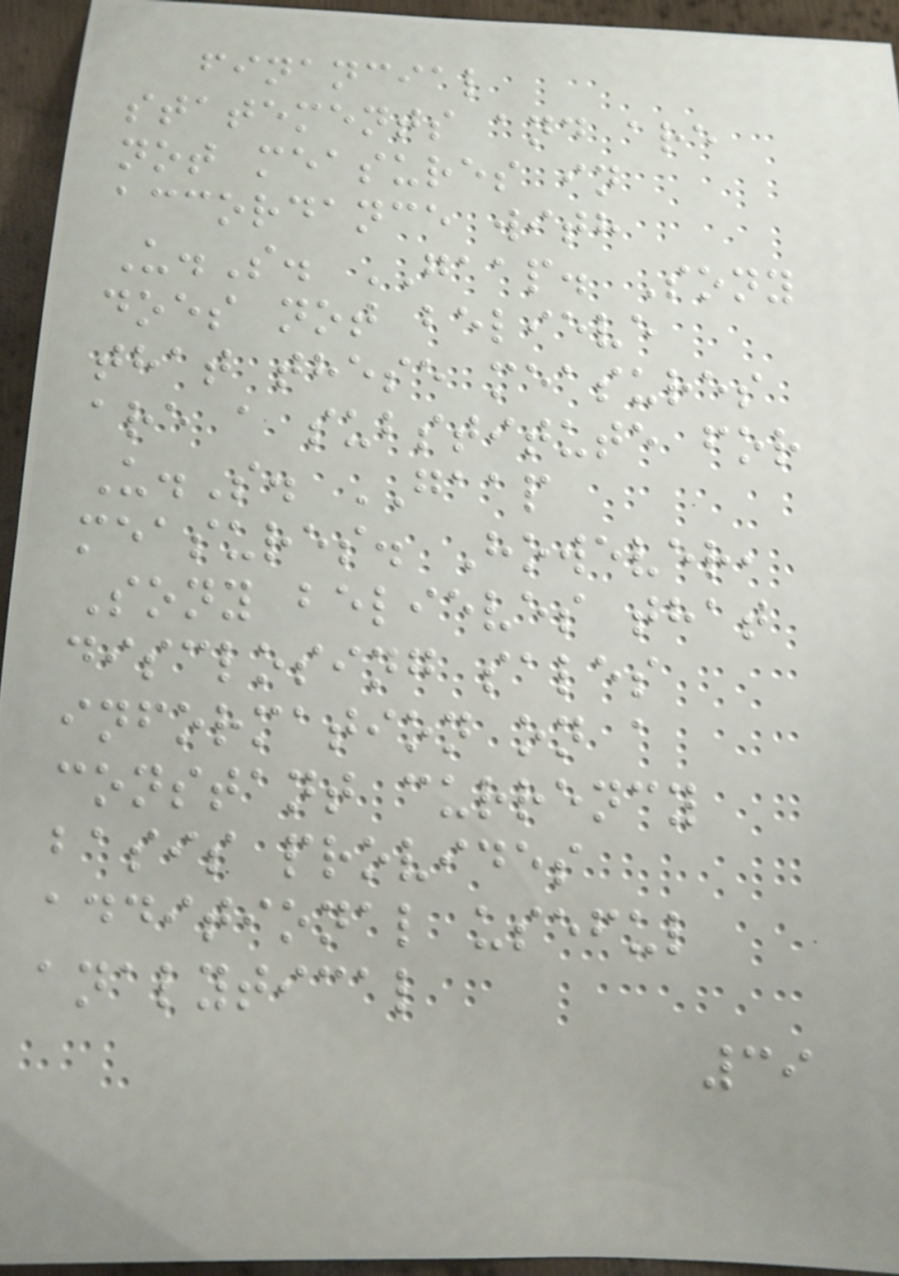financial
statements and are
not measures in
accordance with
U.S. GAAP. Sony
does not believe
that these measures
are a substitute for
U.S. GAAP
measures. However,
Sony believes that
disclosing sales
information on a
constant currency
basis provides
additional useful
analytical
39
